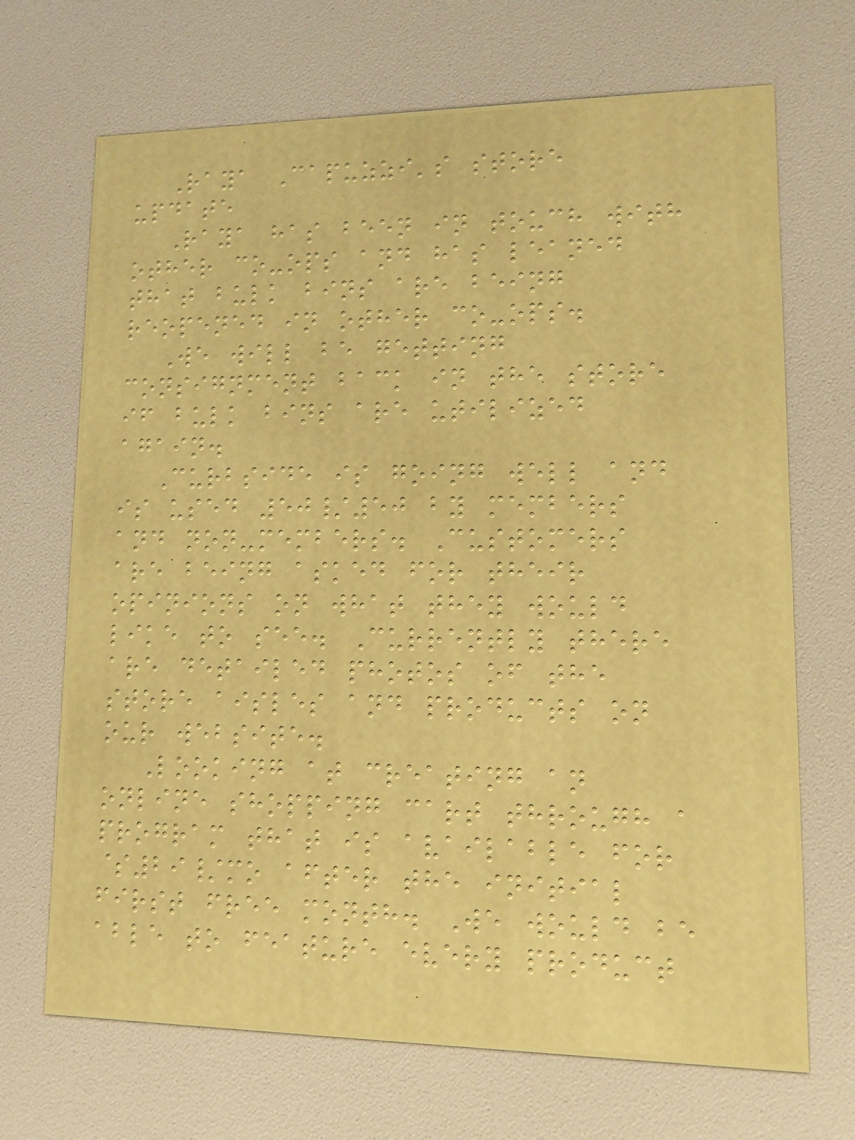Raya Capuzzi's store
update
Raya has been in touch with
other co-ops and has leaned
that bulk bins are being
reopened in other co-ops.
We will be getting
consignment back in the store
if bulk bins are utilized
again.
Curbside is going well and
is used 50/50 by members
and non-members. Customers
are being asked for their
opinions on what they would
like to see. Currently there
are detailed photos of the
store aisles and products on
our website.
Looking at creating an
online shopping cart through a
program that is available for
$29/mo after the initial
first free month. We would be
able to feature every product
